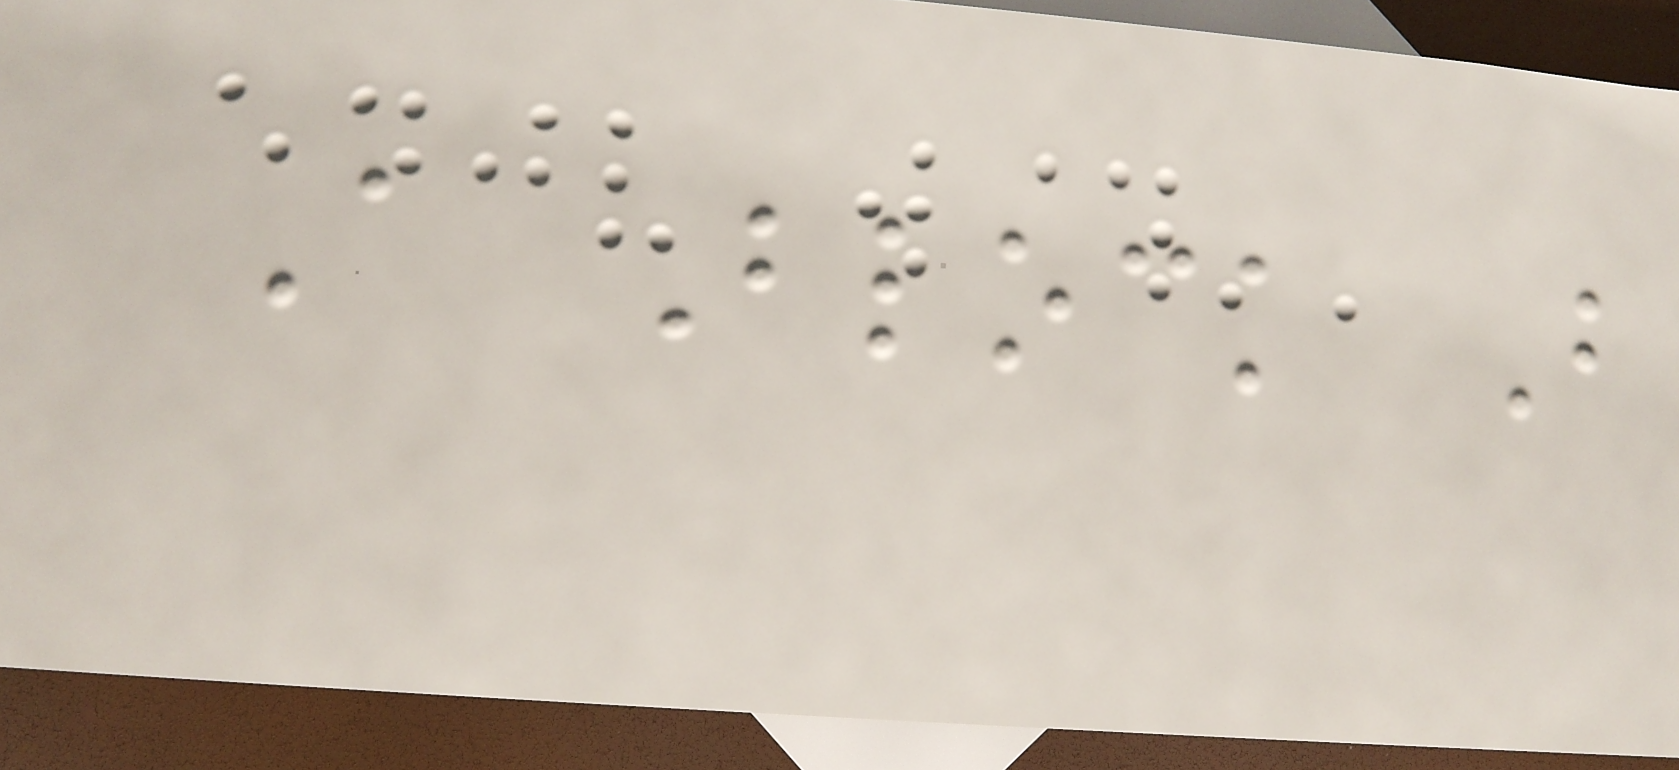A Block B
